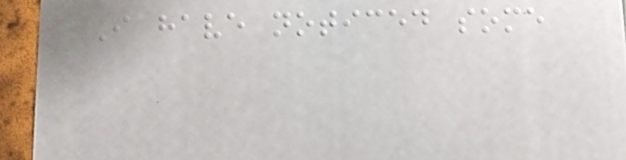I have noticed some
